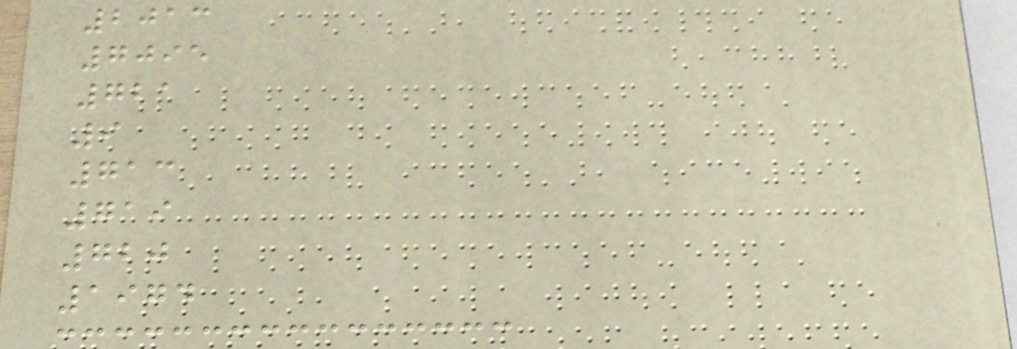2013
7095
721
9
713
719
720
1974
